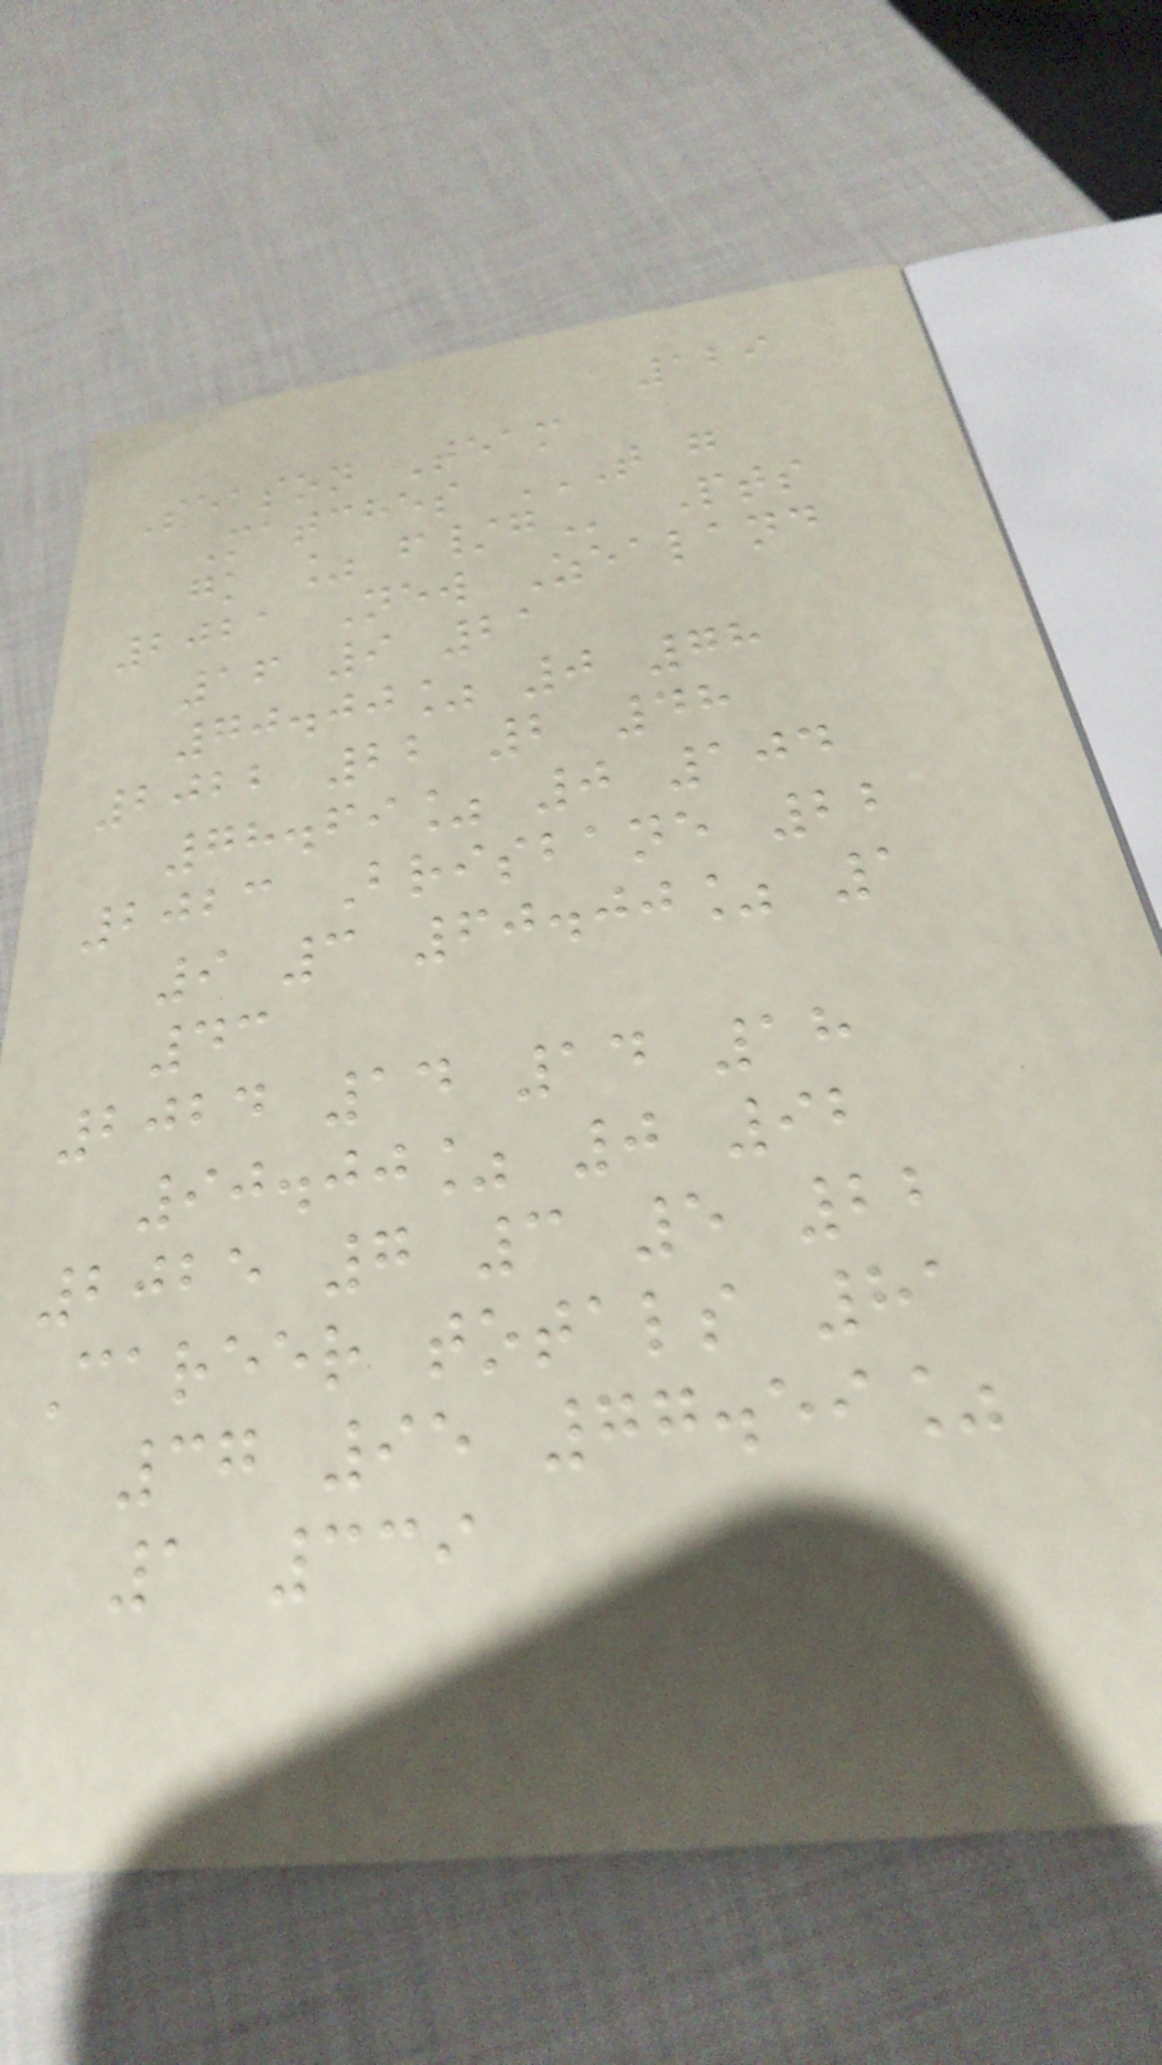129
Season Team
Matches T G
GK % F/G Pts
2021 New Zealand
16 9 21
70.00% 0 78
2022 22 2 48
78.69% 0 104
2023 Brisbane 22
9 3 60.00% 1
43
2024 14 14 18
90.00% 0 92
2025 7 3 5 22
Career totals 81
37 95 77.59%
1 339
